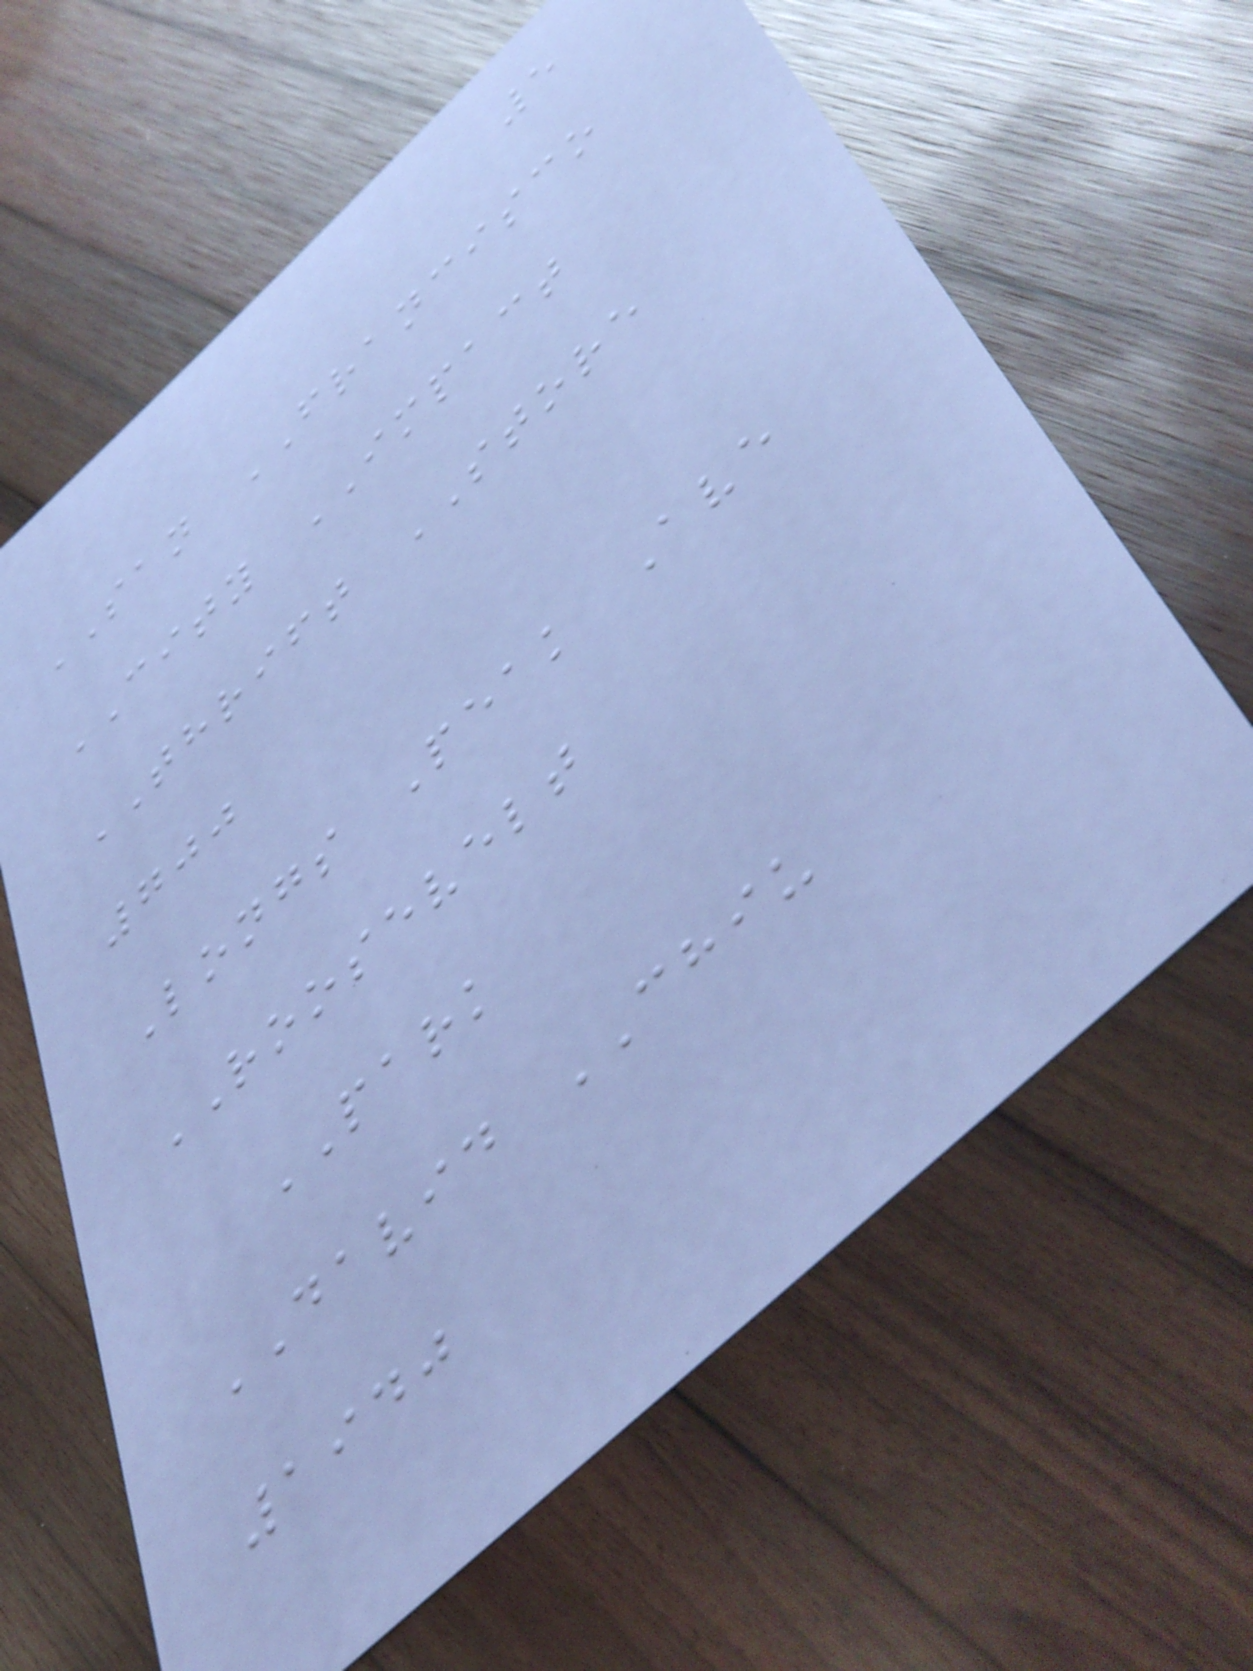5
SAN FRANCISCO
CITY IMPACT
THRIFT STORE
700
Longs Peak Ave
ROOSEVELT
PARK
DAVID CHIU
1940
